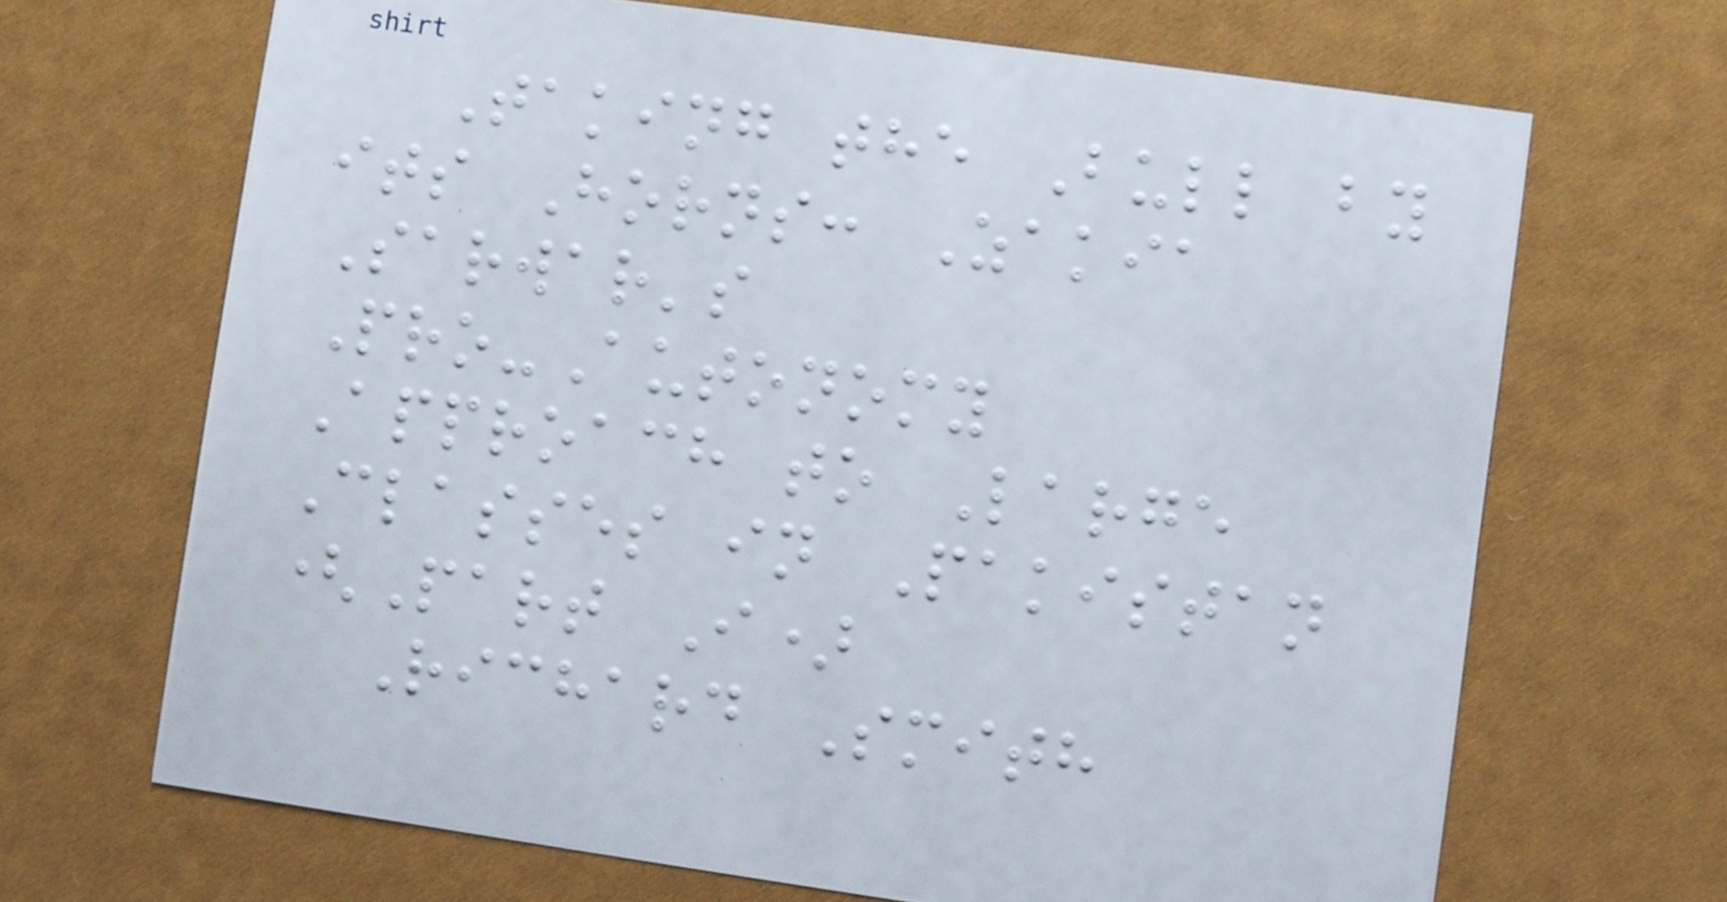Taking the Bull by
its Horns: Zakia
Sarwar's
Pro-Autonomy
Approach to Large
Classes in Pakistan
(Part I)
Richard Smith
